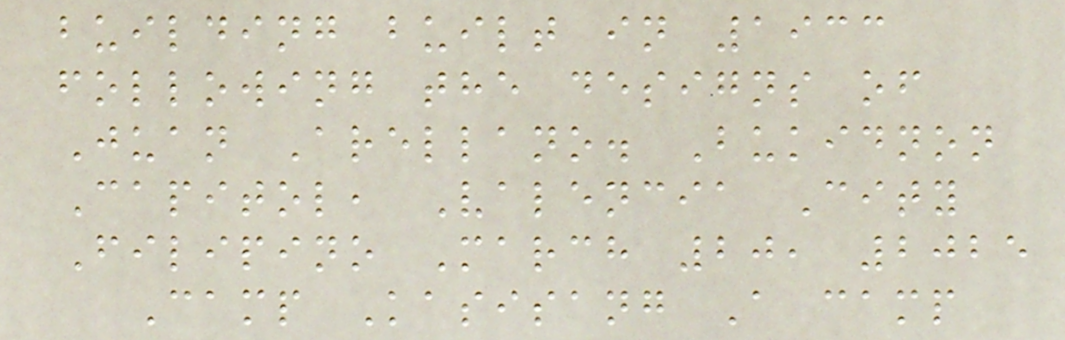building built in 1933
following the designs of
Juan Arellano. Bukidnon
Capitol, Valencia City
Filipino March 20, 2025
Camp Kasisang A camp
